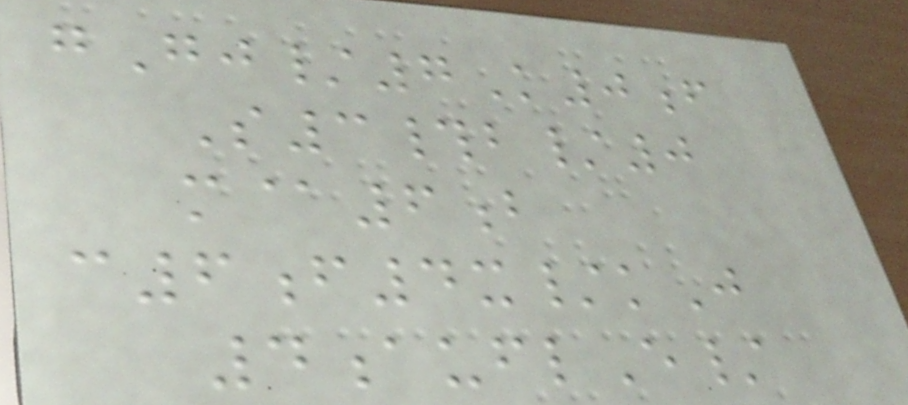gGj/7K0f
S3#b/0
m@6b
c6f4x/kJ
4auflE/
